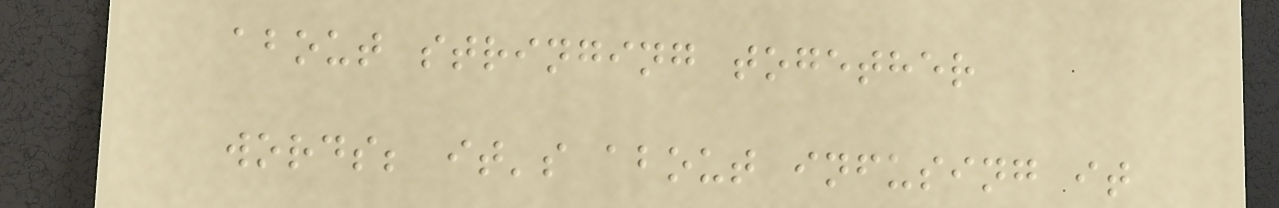about stringing together
words; it's about infusing it
